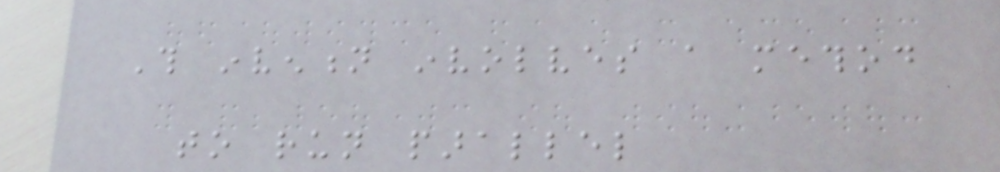This invention involves a method
to run parallel
